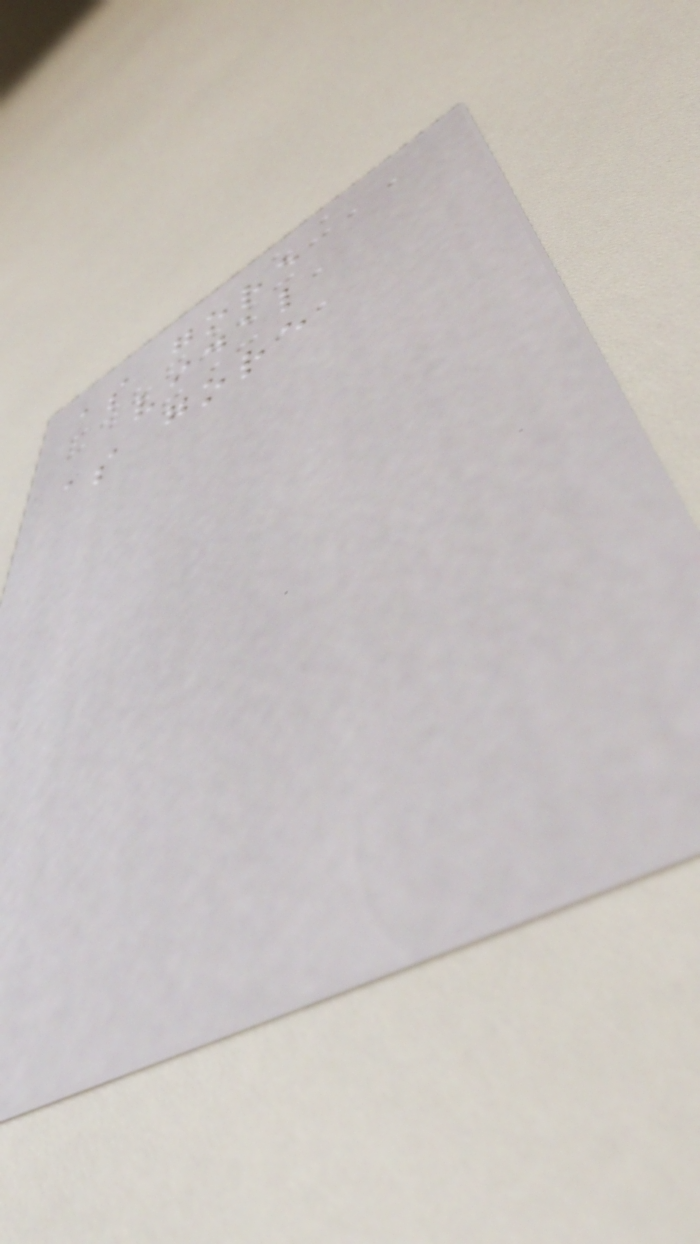as gore
vidal
as gore
